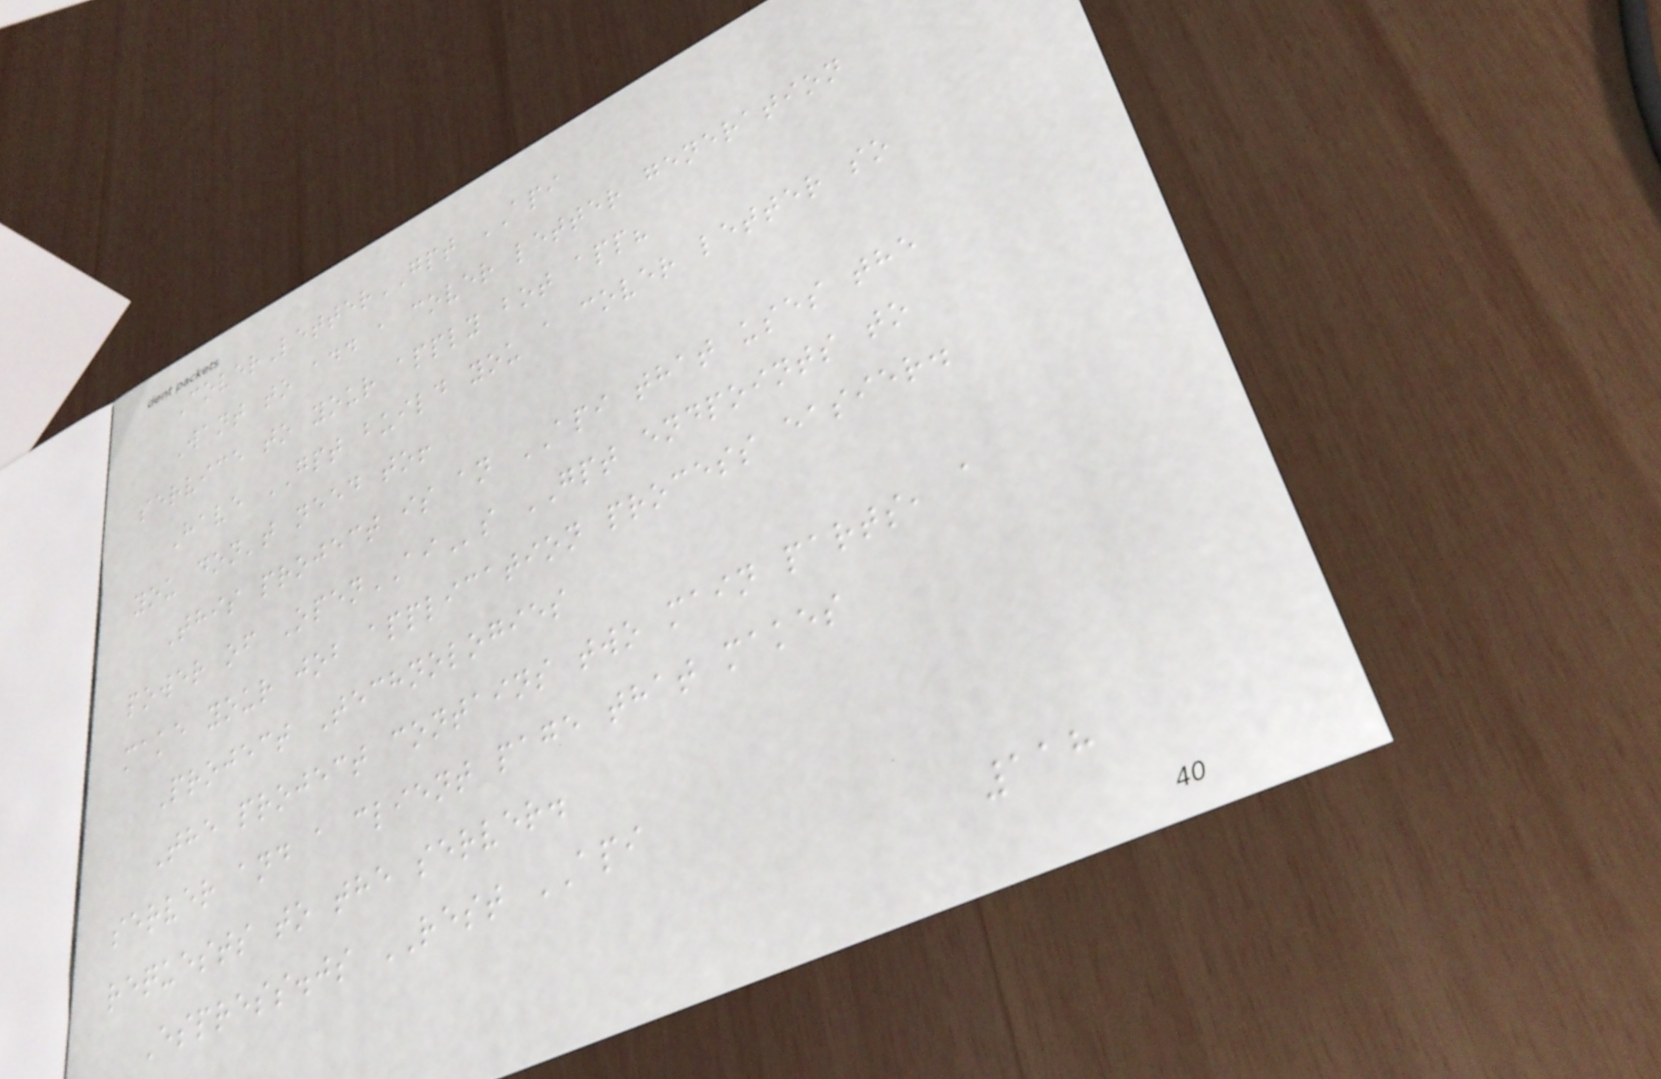CoverLetterGPT API
Want to add a cover letter generation
service to your apply bot app?
Have GPT build you a cover letter so
you don't need to!
This project is an API that uses the
power of OpenAIs GPT endpoints to
make your job application process easier.
Project Technologies
The project contains two main parts, a
server and a client page that makes
requests to the server.
Espress.js REST API
118
